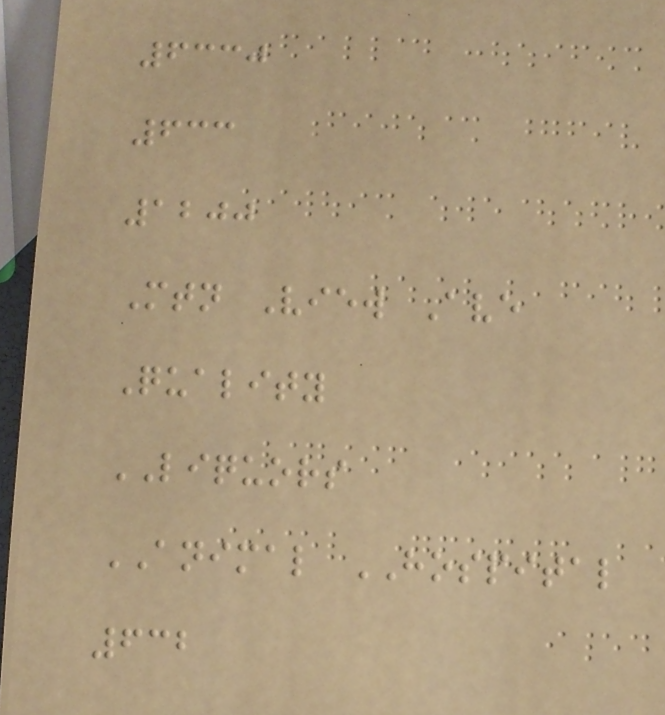6330
633
1200
Mtn View Ave
Quality
LIQUORS
ANIMAL HOSPITAL
632
